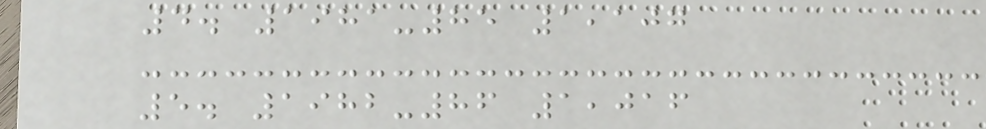4. 1981-85 1,107
5. 1982-86 1,016
